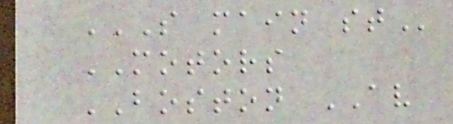S MAIN ST
MOTORS
BOSTON AV
